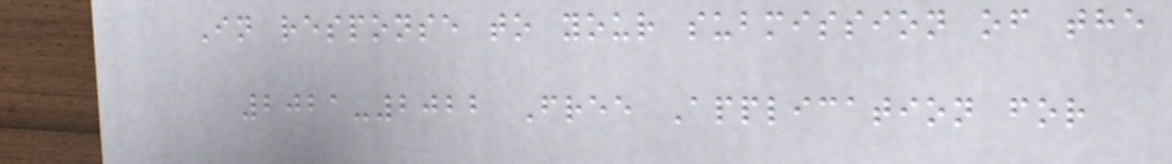In response to your submission of the
2021-2022 Free Application for
